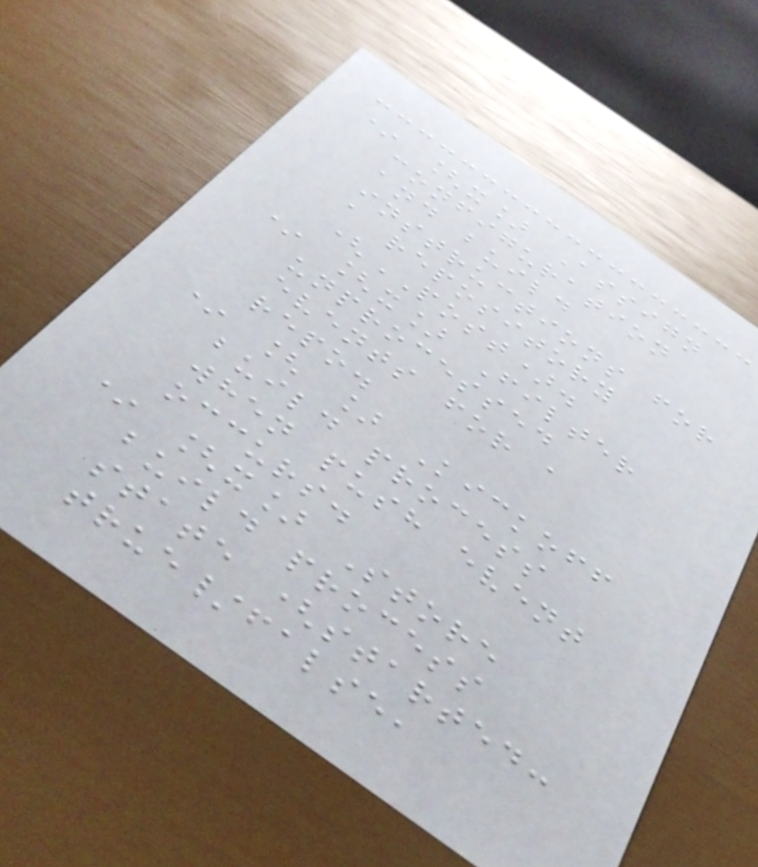* [x] Assign
configuration
and build
instructions for
a repository
(POST).
* [x] Filter
unprocessed
events for a
repo.
* [ ] Kickoff
build process
when push event
occurs.
* [x] Store
build process
state (started:
true/false,
